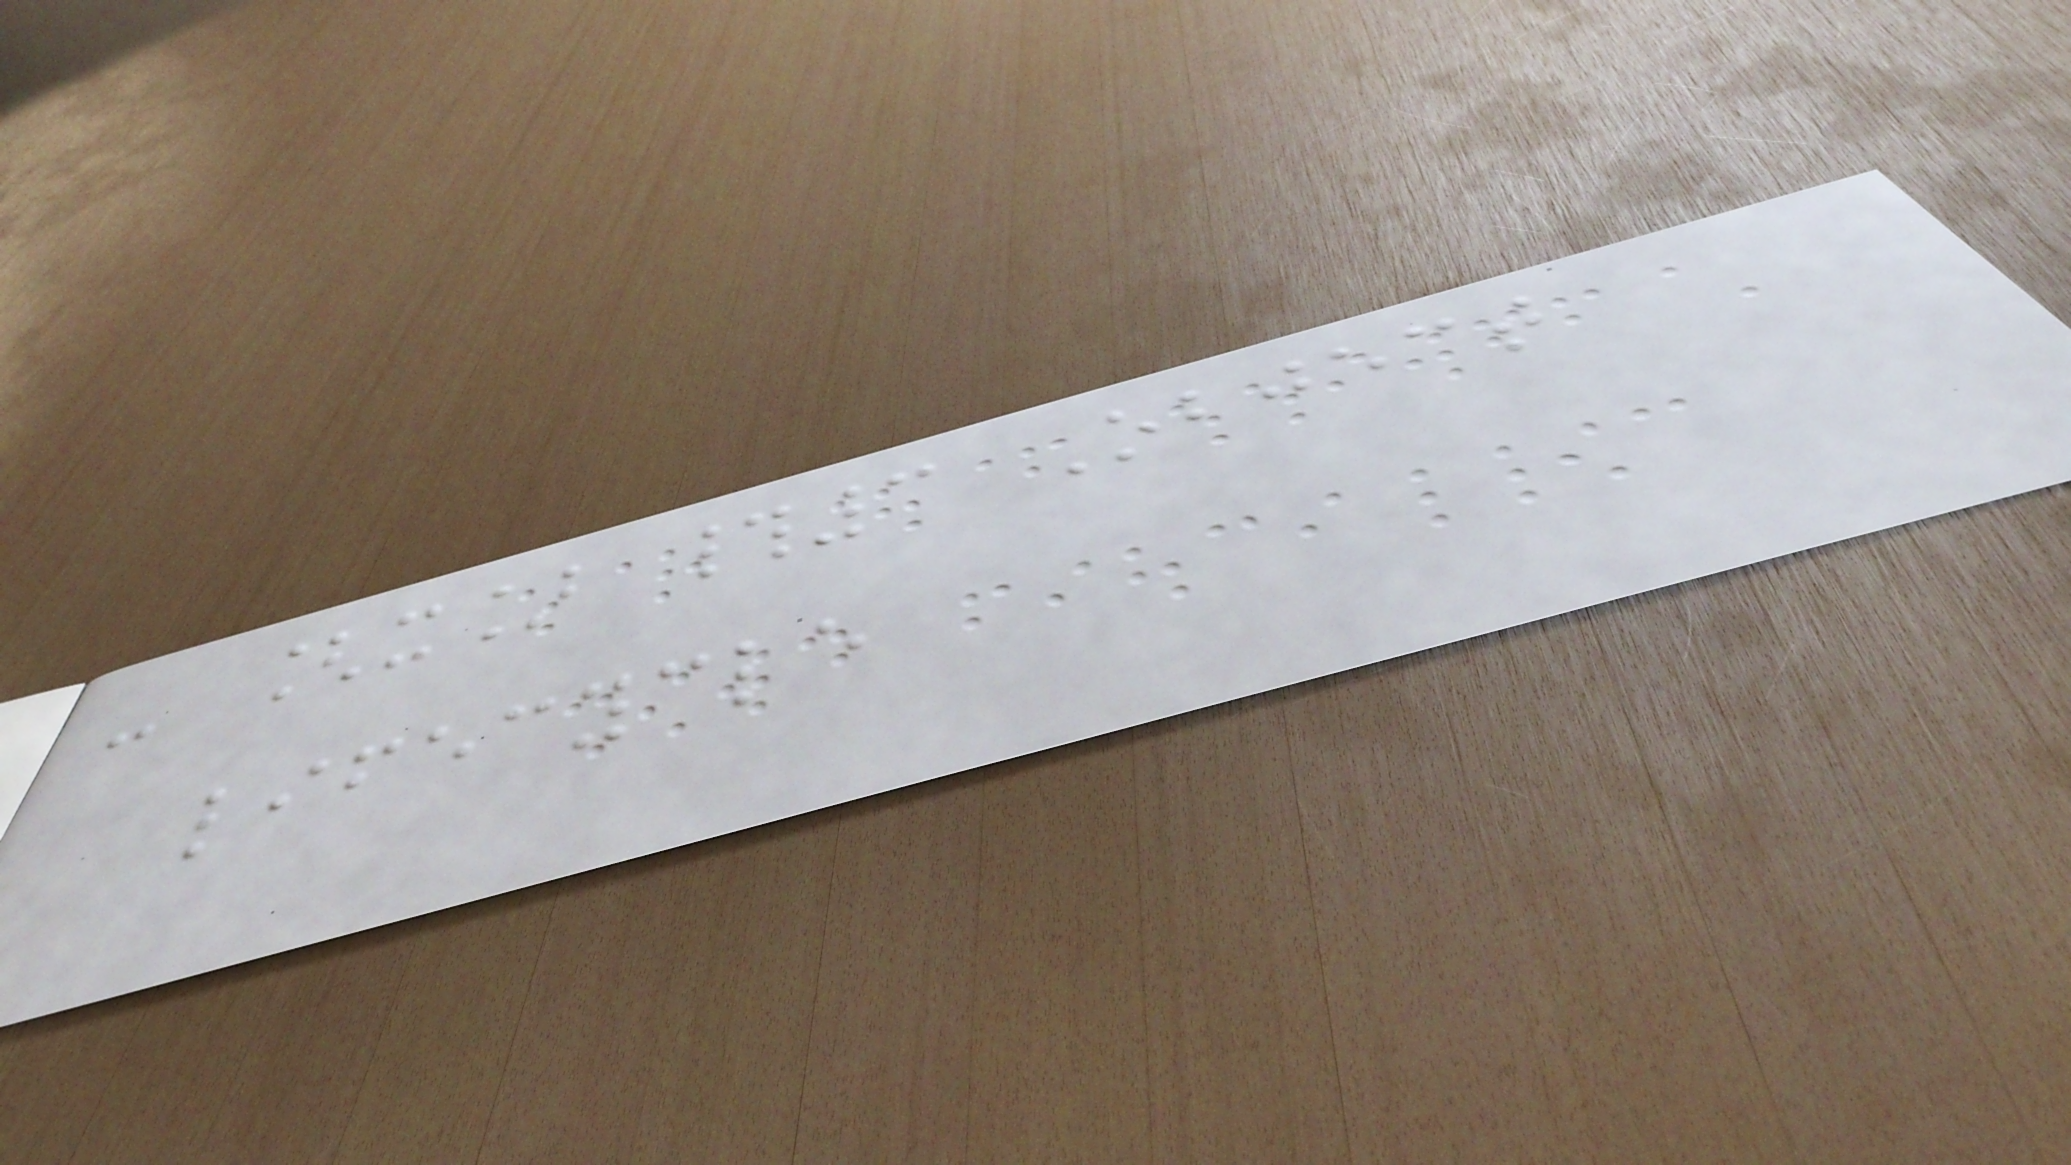- [x] #3 Object
lifecycle
